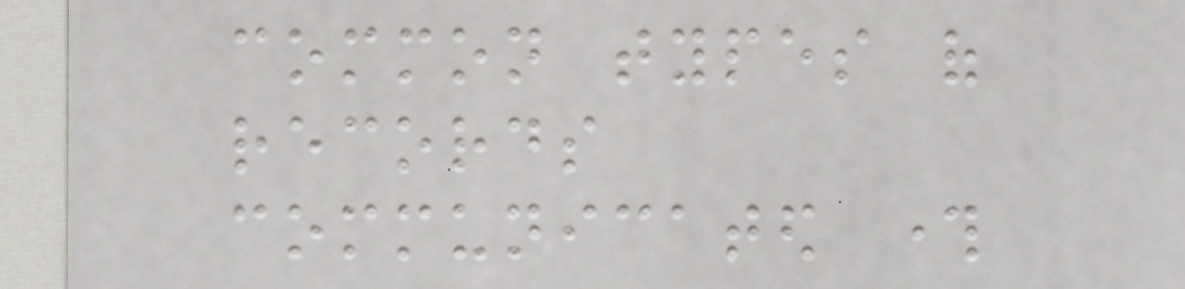common types of
records
communicated through
